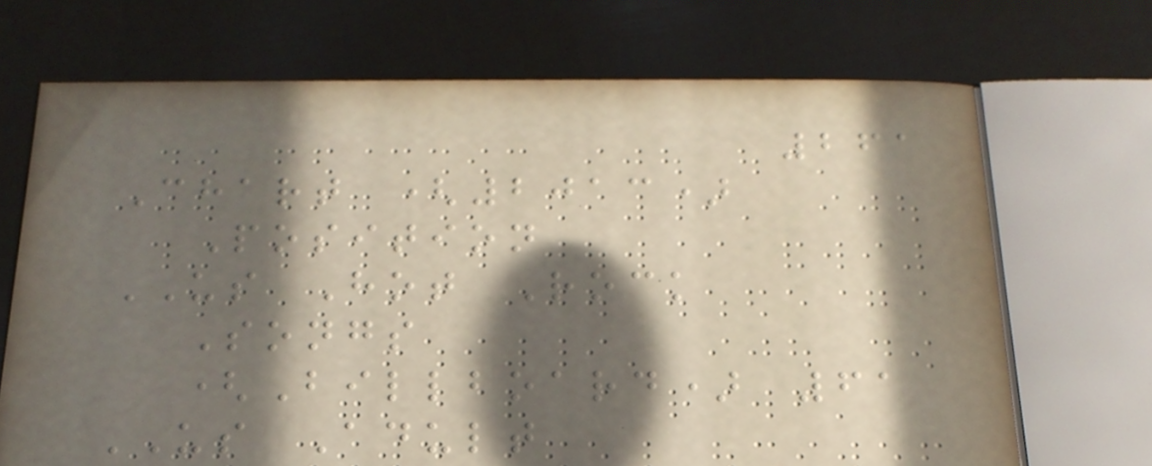261
Chart (2013)
Position
US Hot Rock
Songs
(Billboard) 61
US Adult
